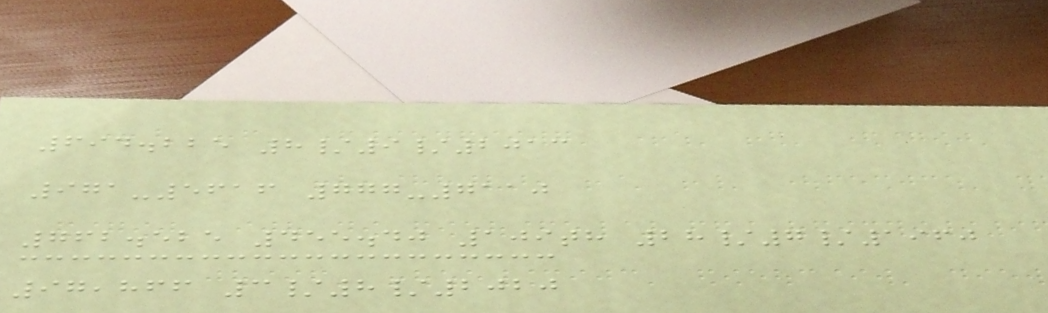694.225 8/9/2013
971-5616 777-7110
762.525 455.40 109th 28/7/1960
97,866 3/8/2020
